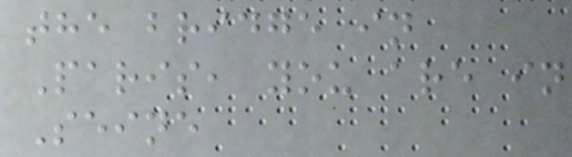the bridge in
Paris, you are in
Seine
